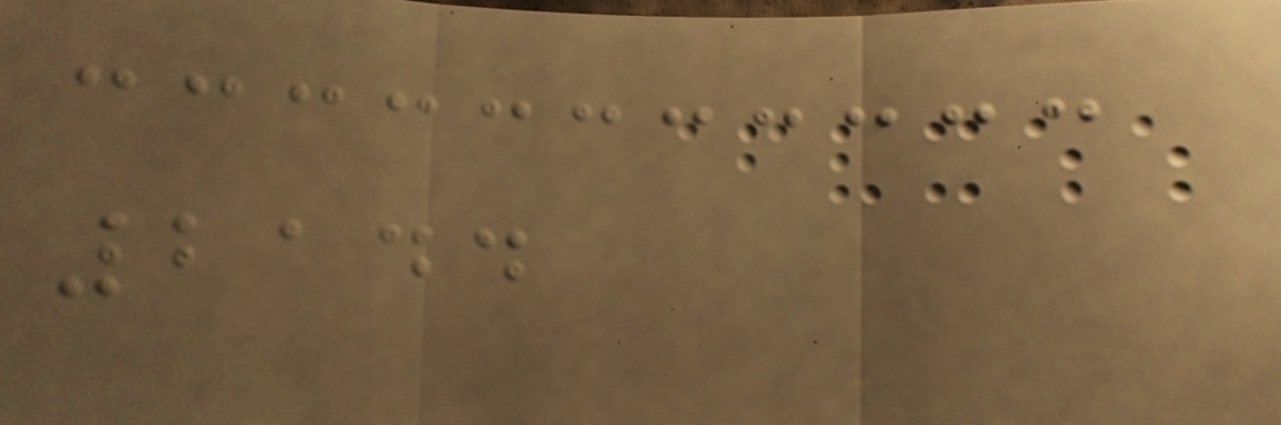2144
